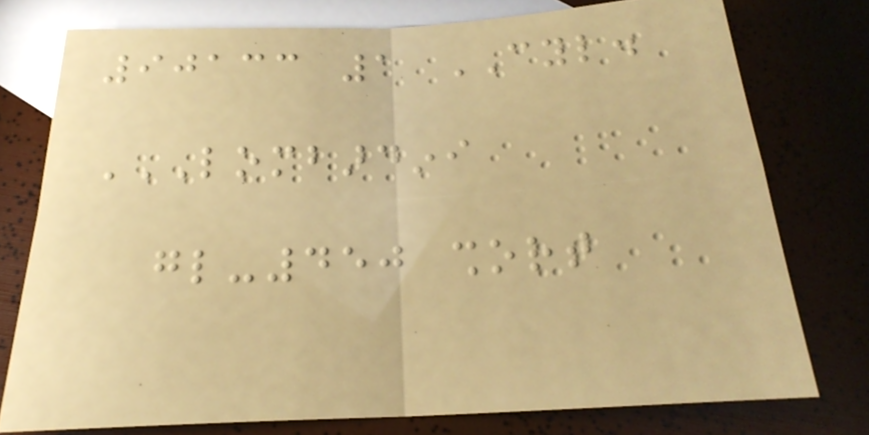90133 1 CYL.
LOMBARDINI
GL-450 SHORT
